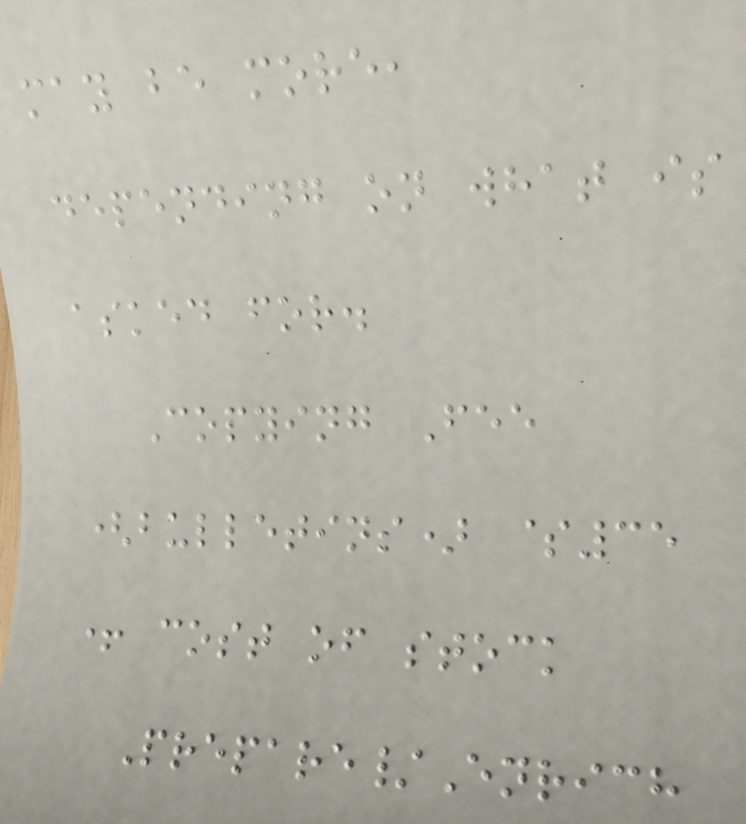may be more,
depending on what is
asked for.
Copying Fee
(bulletins) $35
+ cost of stock
Prepare/Enrich
